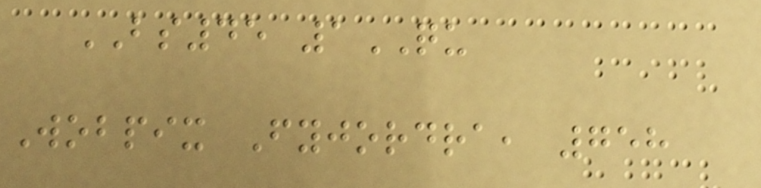BS45 1QU
Wobpix Fyjordra, 758
